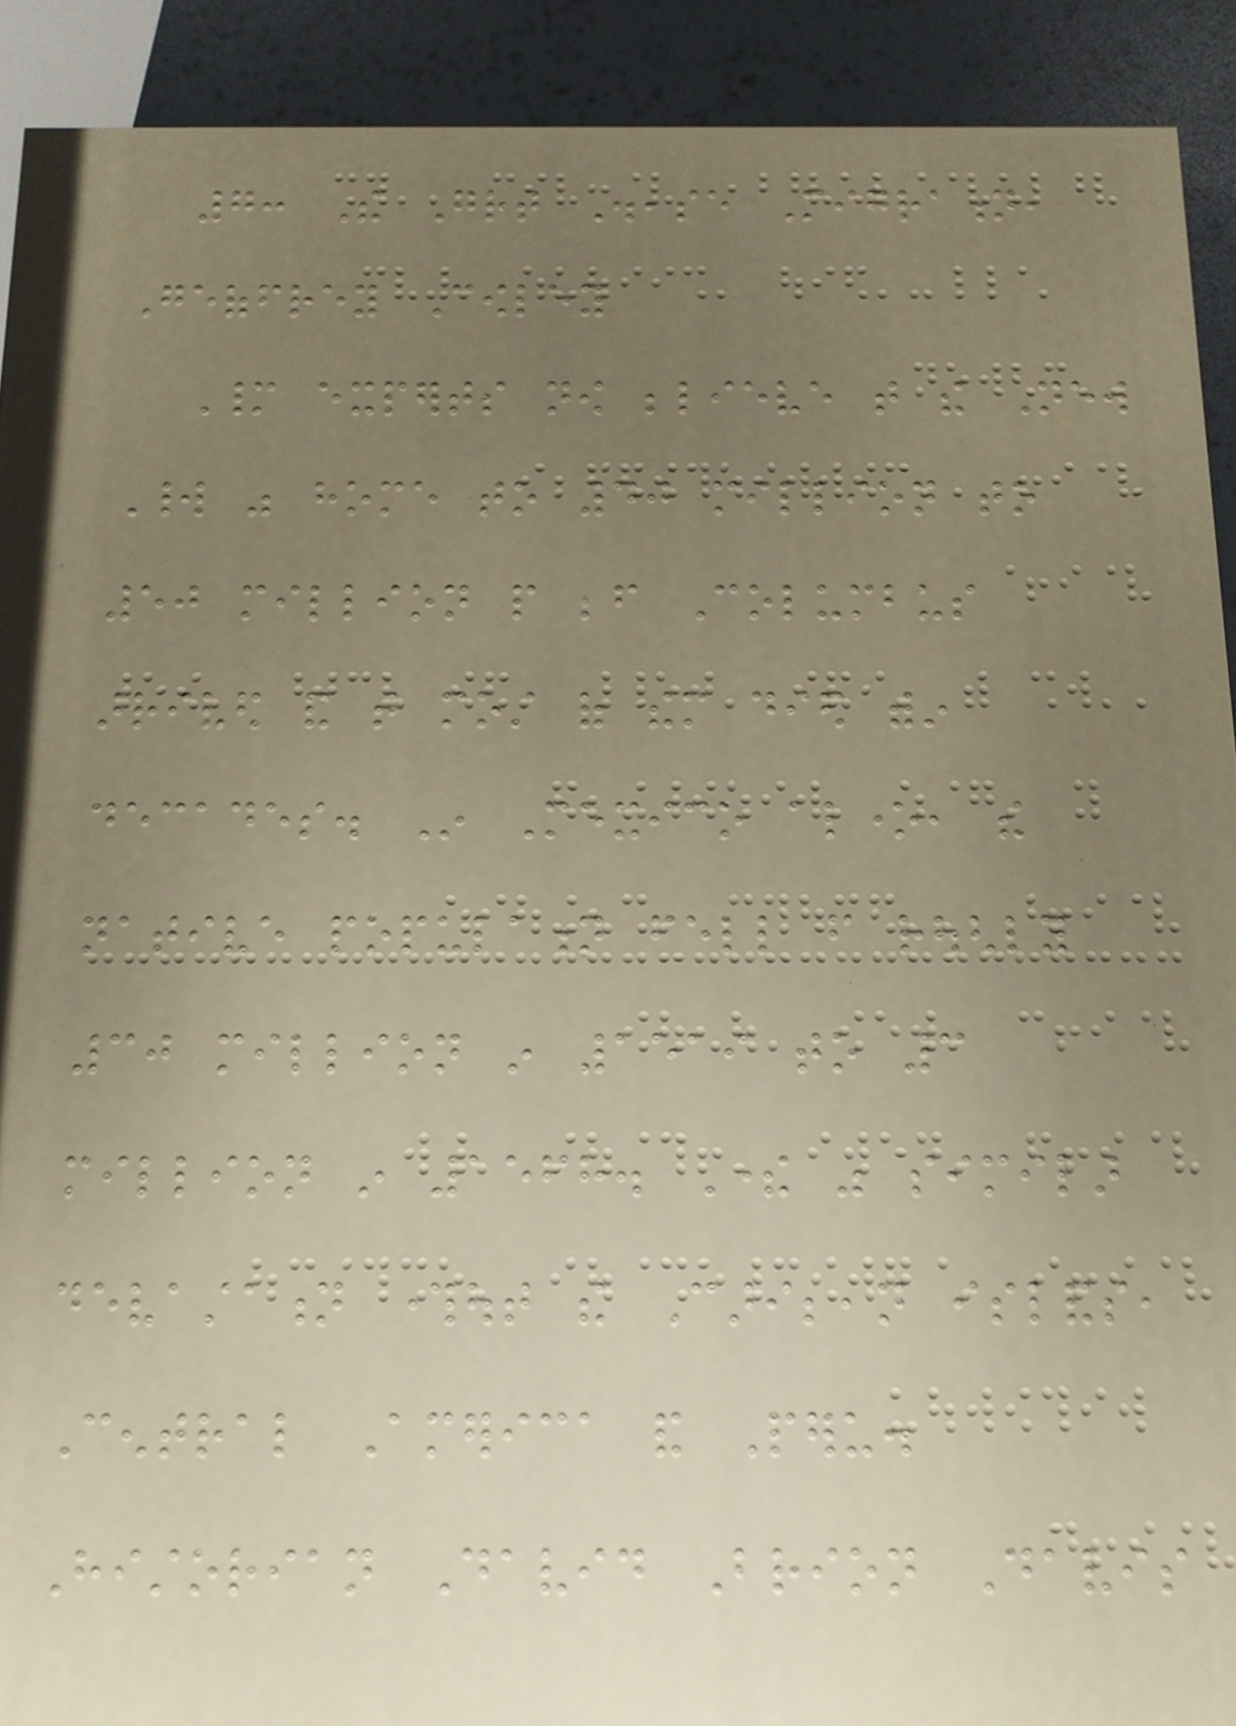7: The Great Disease Migration,
Geoffrey Cowley
Many experts now believe that the New
World was home to 40 million to
50 million people before Columbus
arrived and that most of them died within
decades. In Mexico alone, the
native population fell from roughly
30 million in 1519 to 3
million in 1568. There was similar
devastation throughout the Caribbean islands,
Central America and Peru.
Historian David Brion Davis
